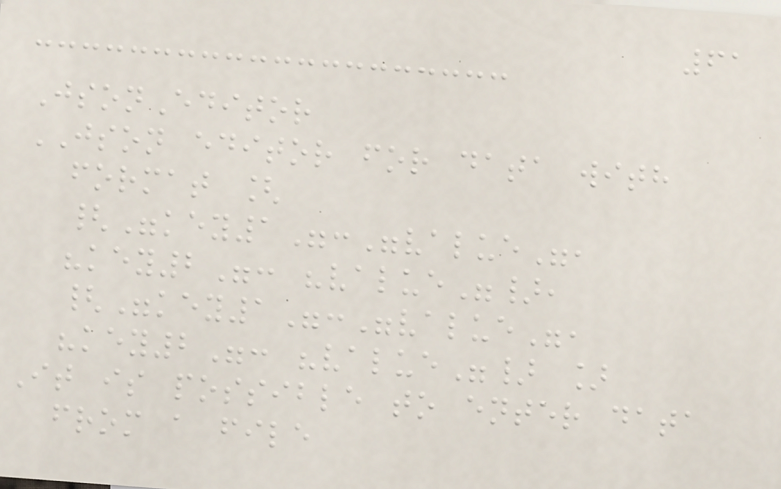61
JsonEditor
JSON editor for data with
format [
{"key1":"value",
"key2": "value"},
{"key1":"value",
"key2": "value"} ]
It is possible to enter data
from a file
